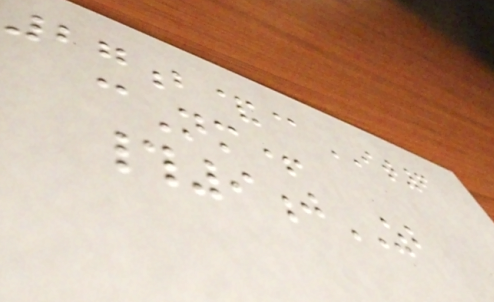27b&@IT6
cNm+
#9jZB
